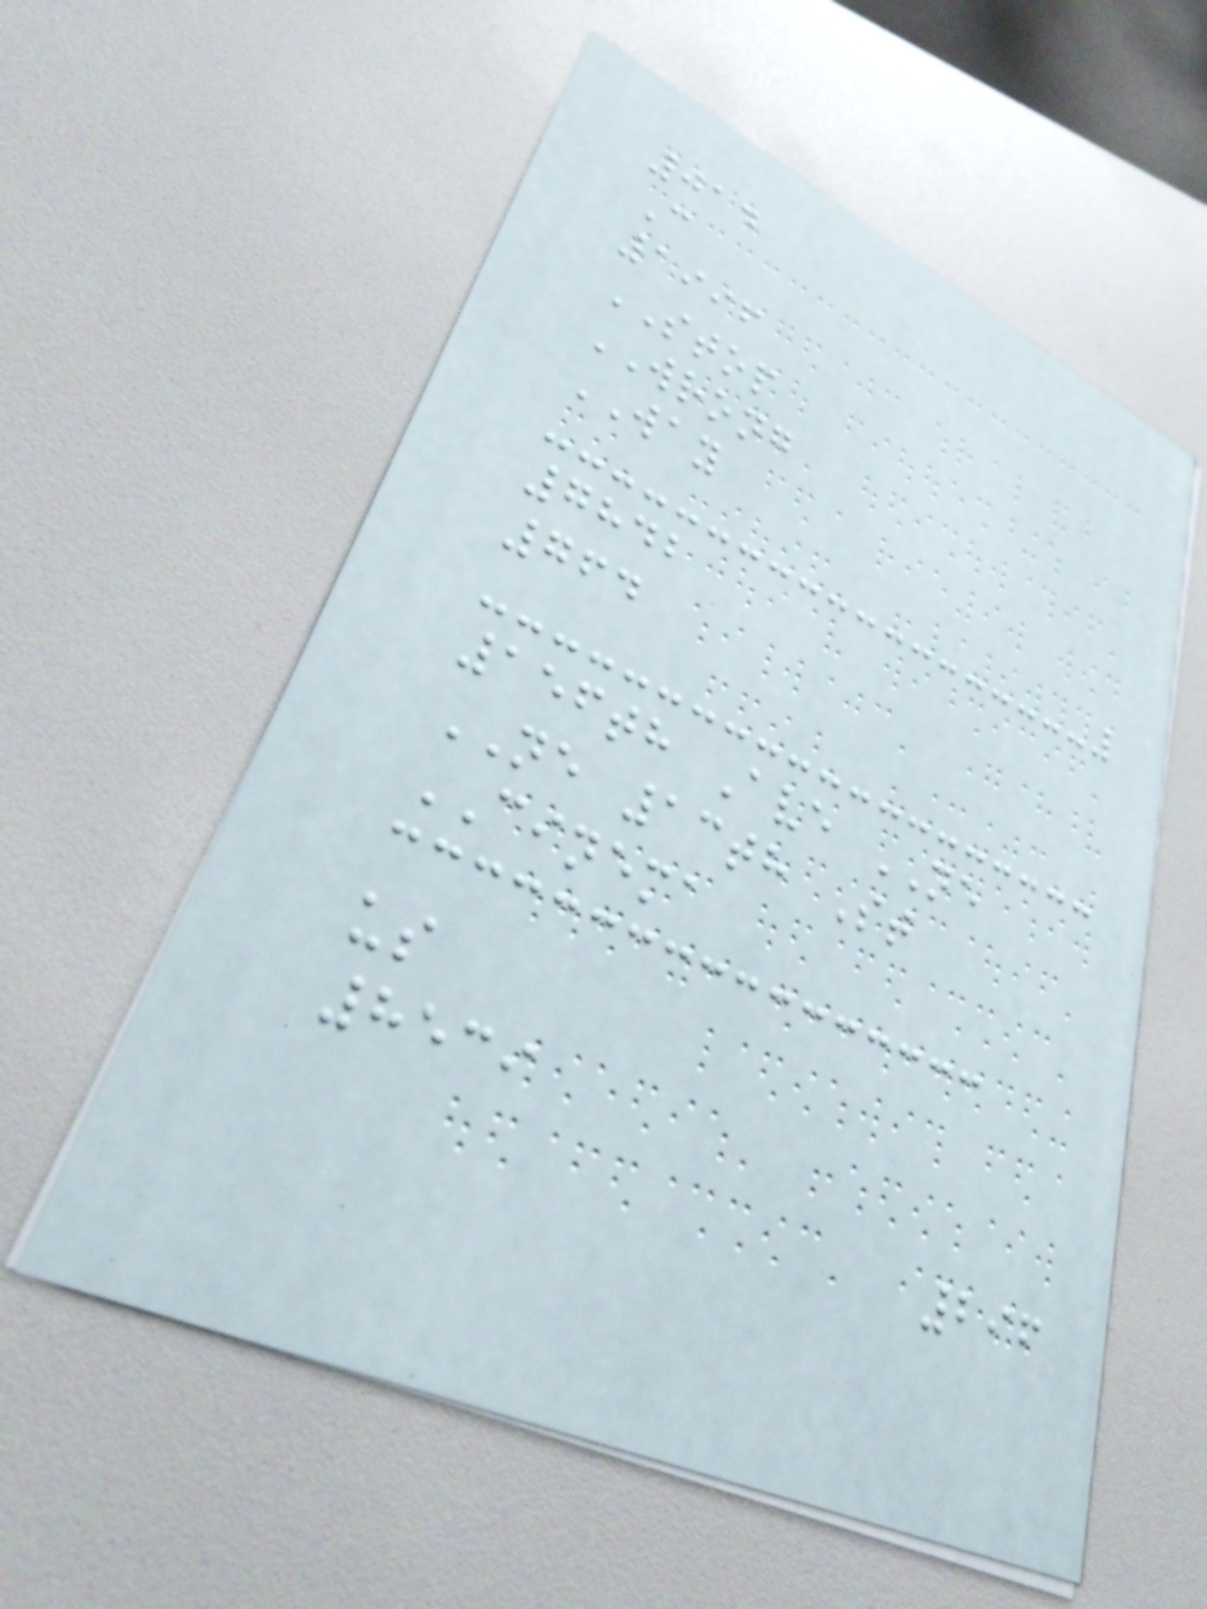014
C
1996
STOP
WRONG
WAY
7842
764
156th Ave NE
NE 13th St
CINEMA
us
8539
296
